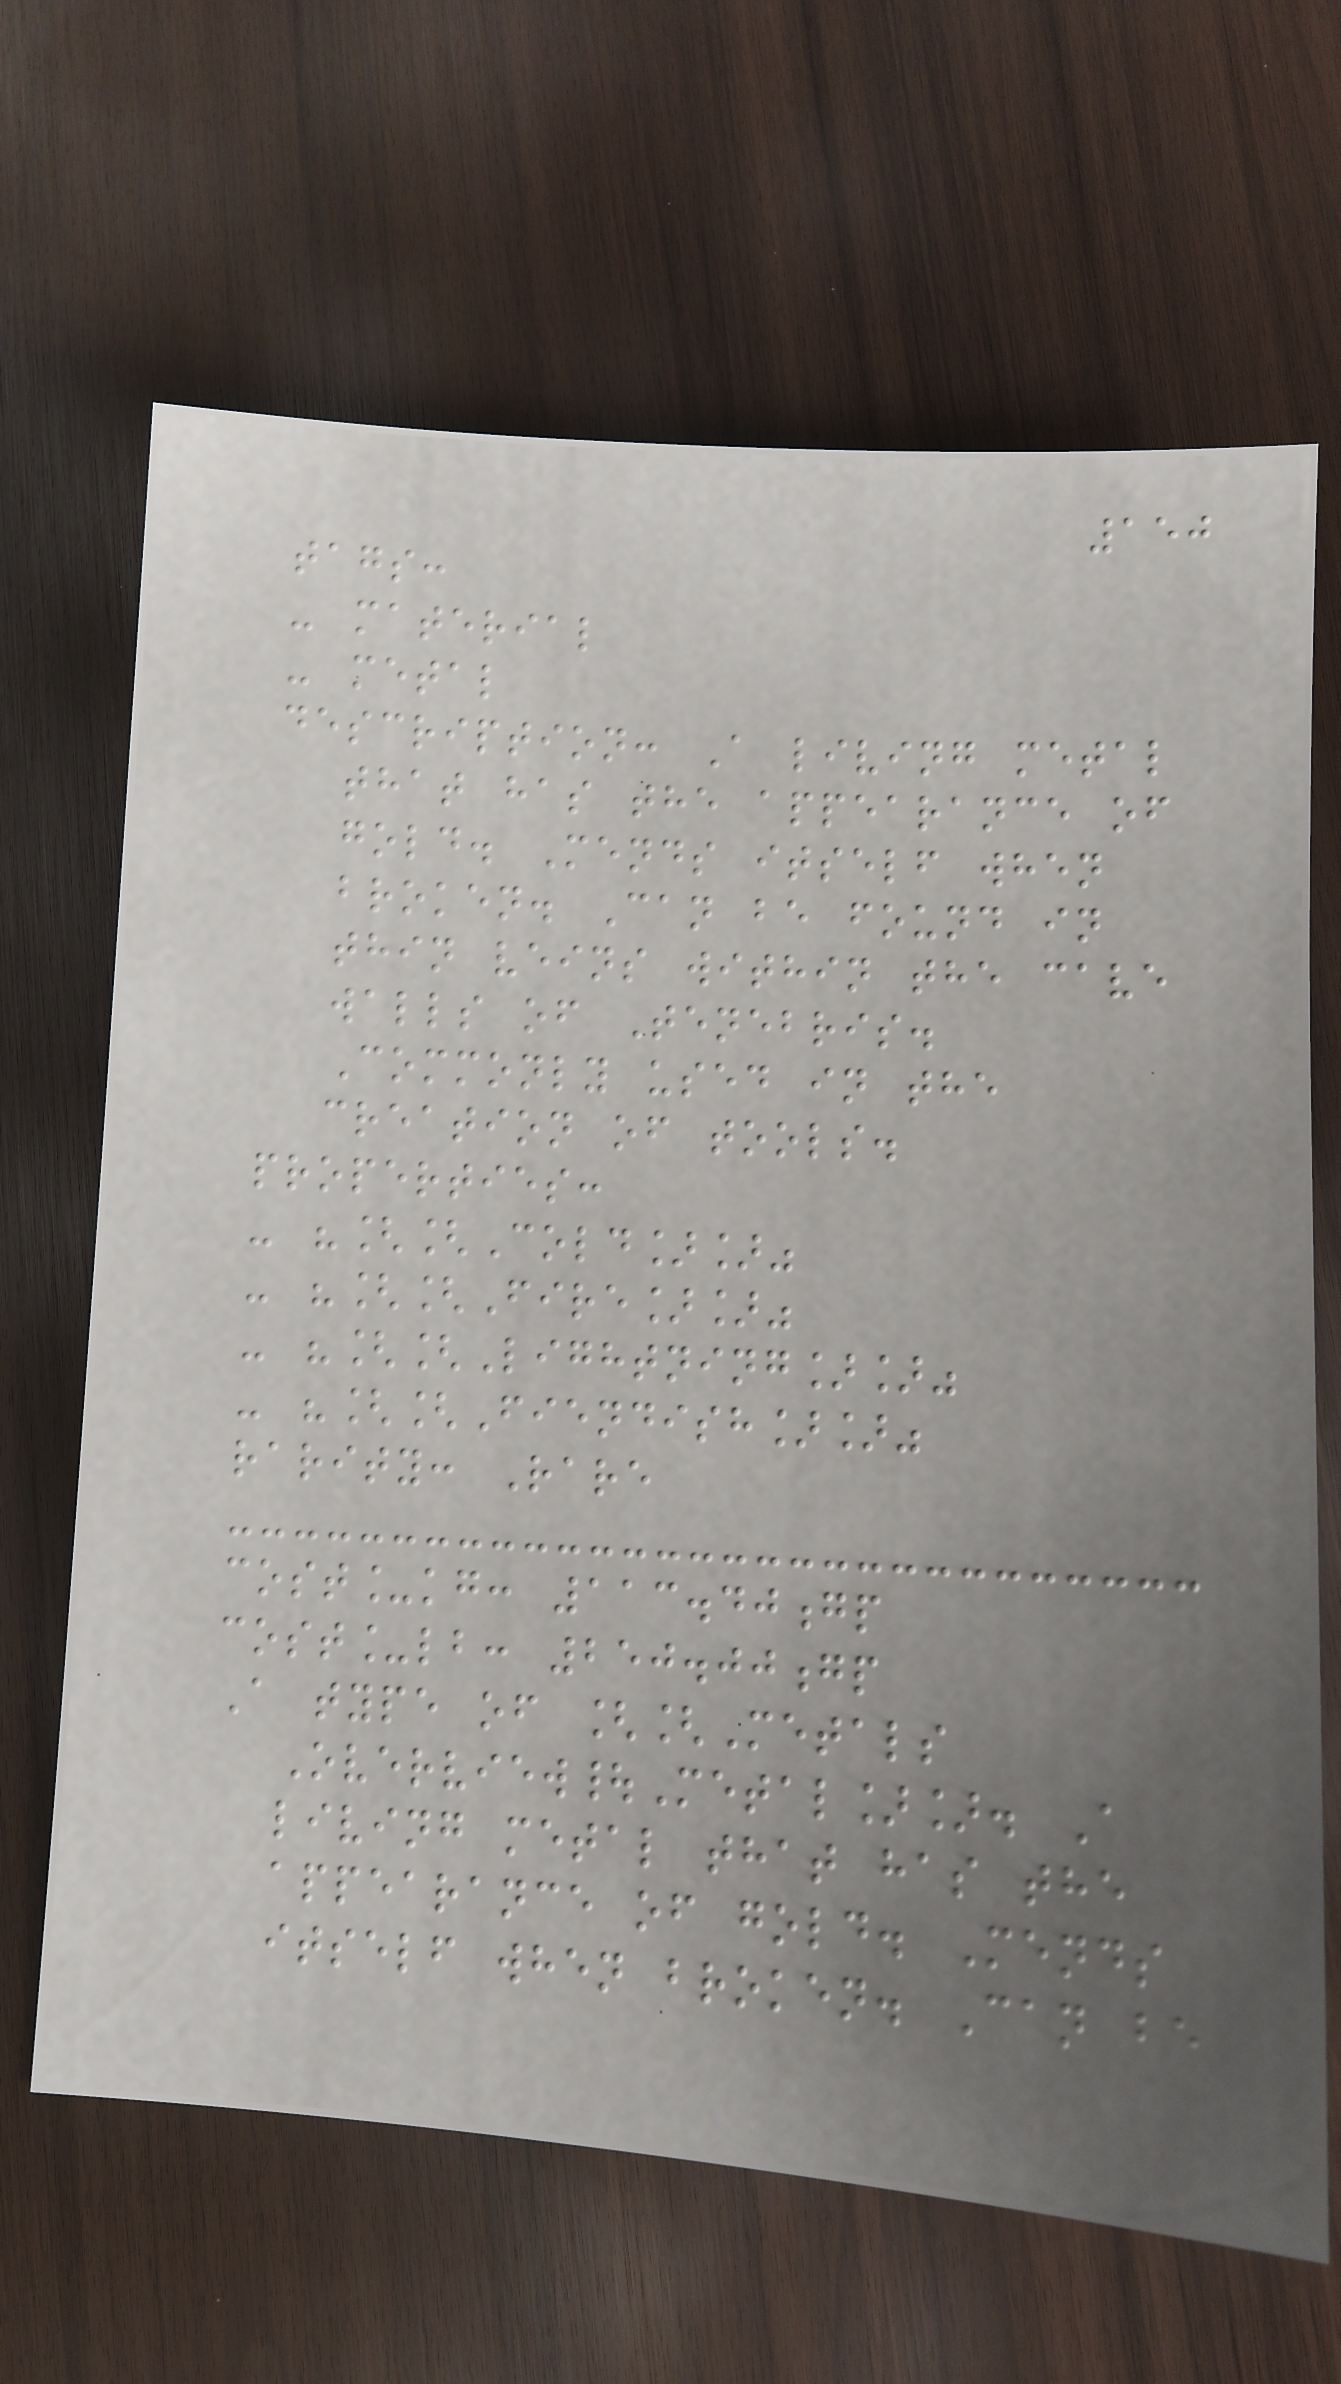150
tags:
- material
- metal
description: A living metal
that has the appearance of
gold. Mends itself when
broken. Can be found in
thin veins within the cave
walls of Tenebris.
Commonly used in the
creation of tools.
properties:
- "[[Cold]]"
- "[[Fire]]"
- "[[Lightning]]"
- "[[Fiendish]]"
rarity: Rare
cost_kg: 113.40gp
cost_lb: 250.00gp
A type of [[Metals
Overview|Metal]]. A
living metal that has the
appearance of gold. Mends
itself when broken. Can be
